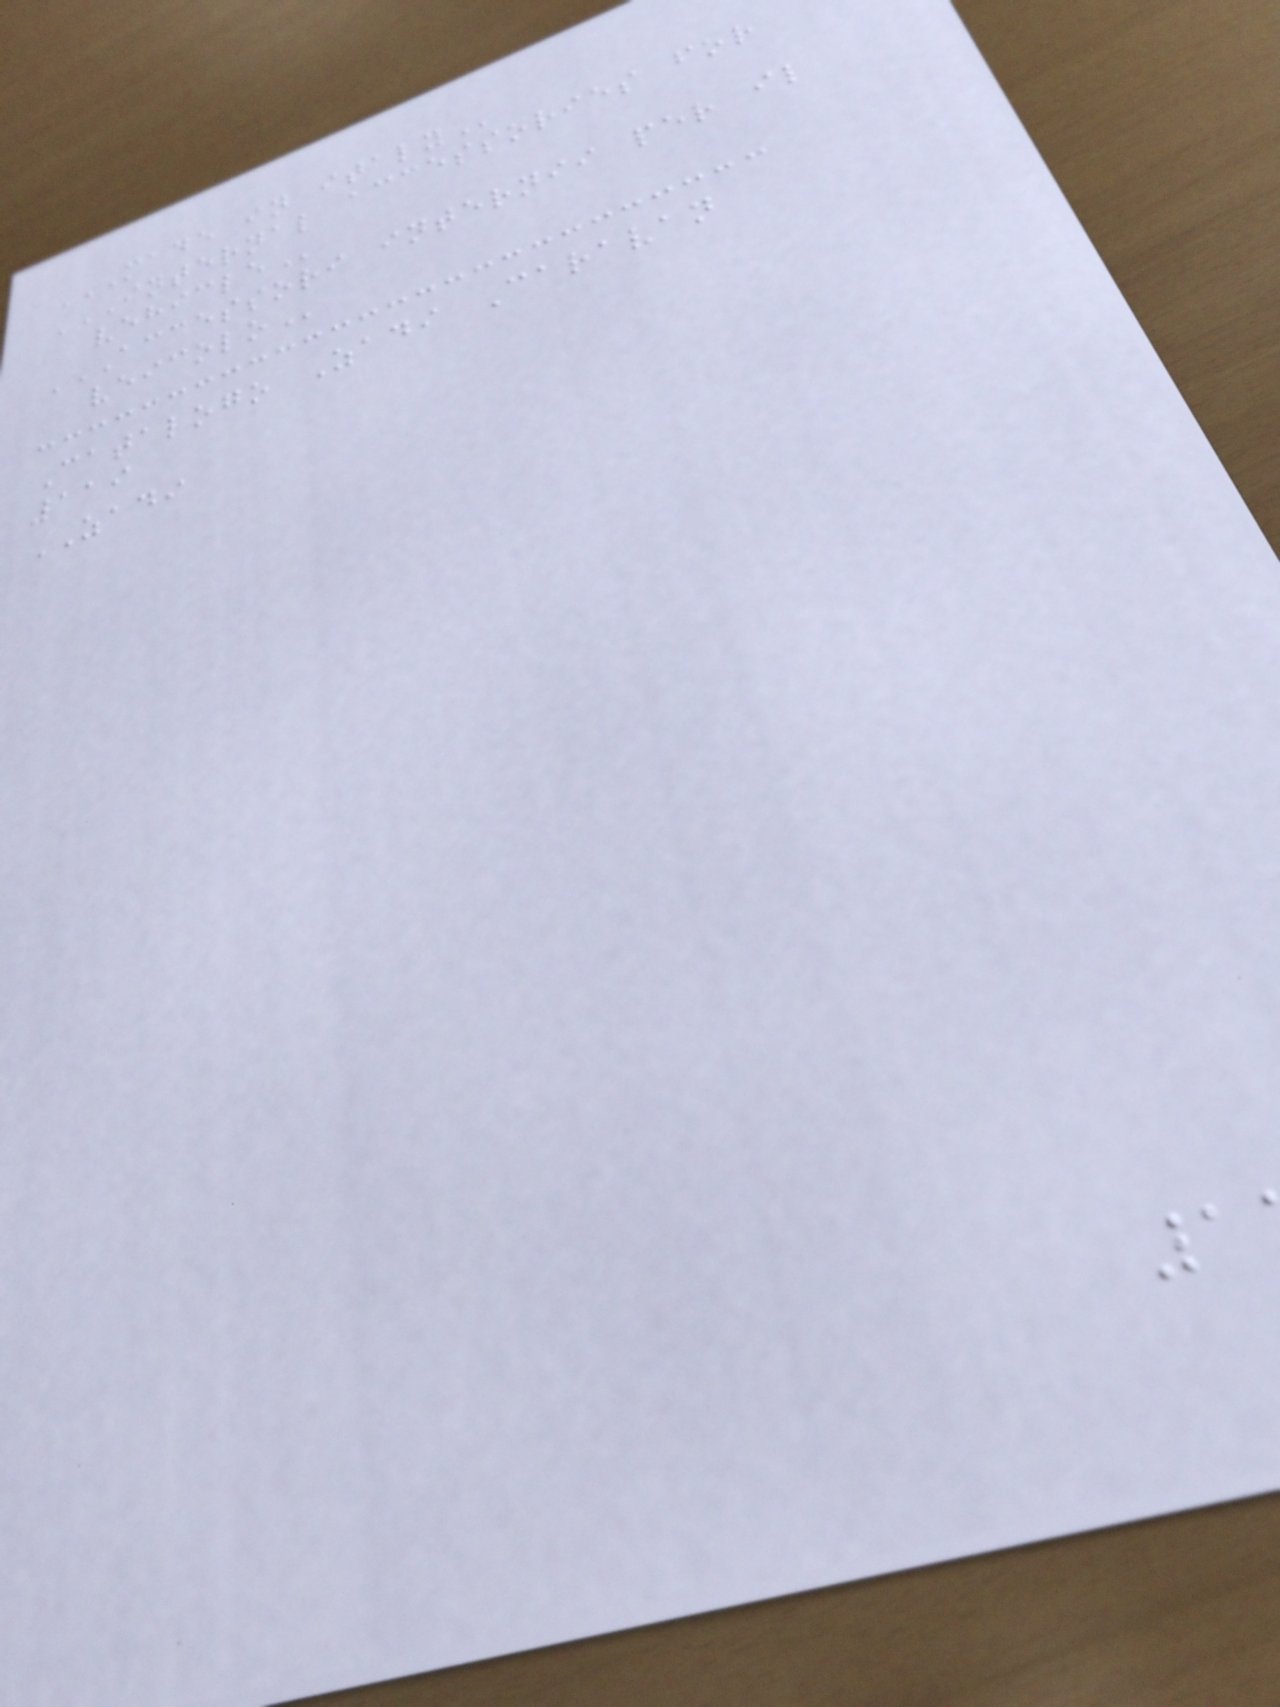MADE IN ITALY
INTERNAL ACCESSORIES FOR
ACCESSORI INTERNII PER IL
Catalogo Zadi Caravan
119
ZADI
